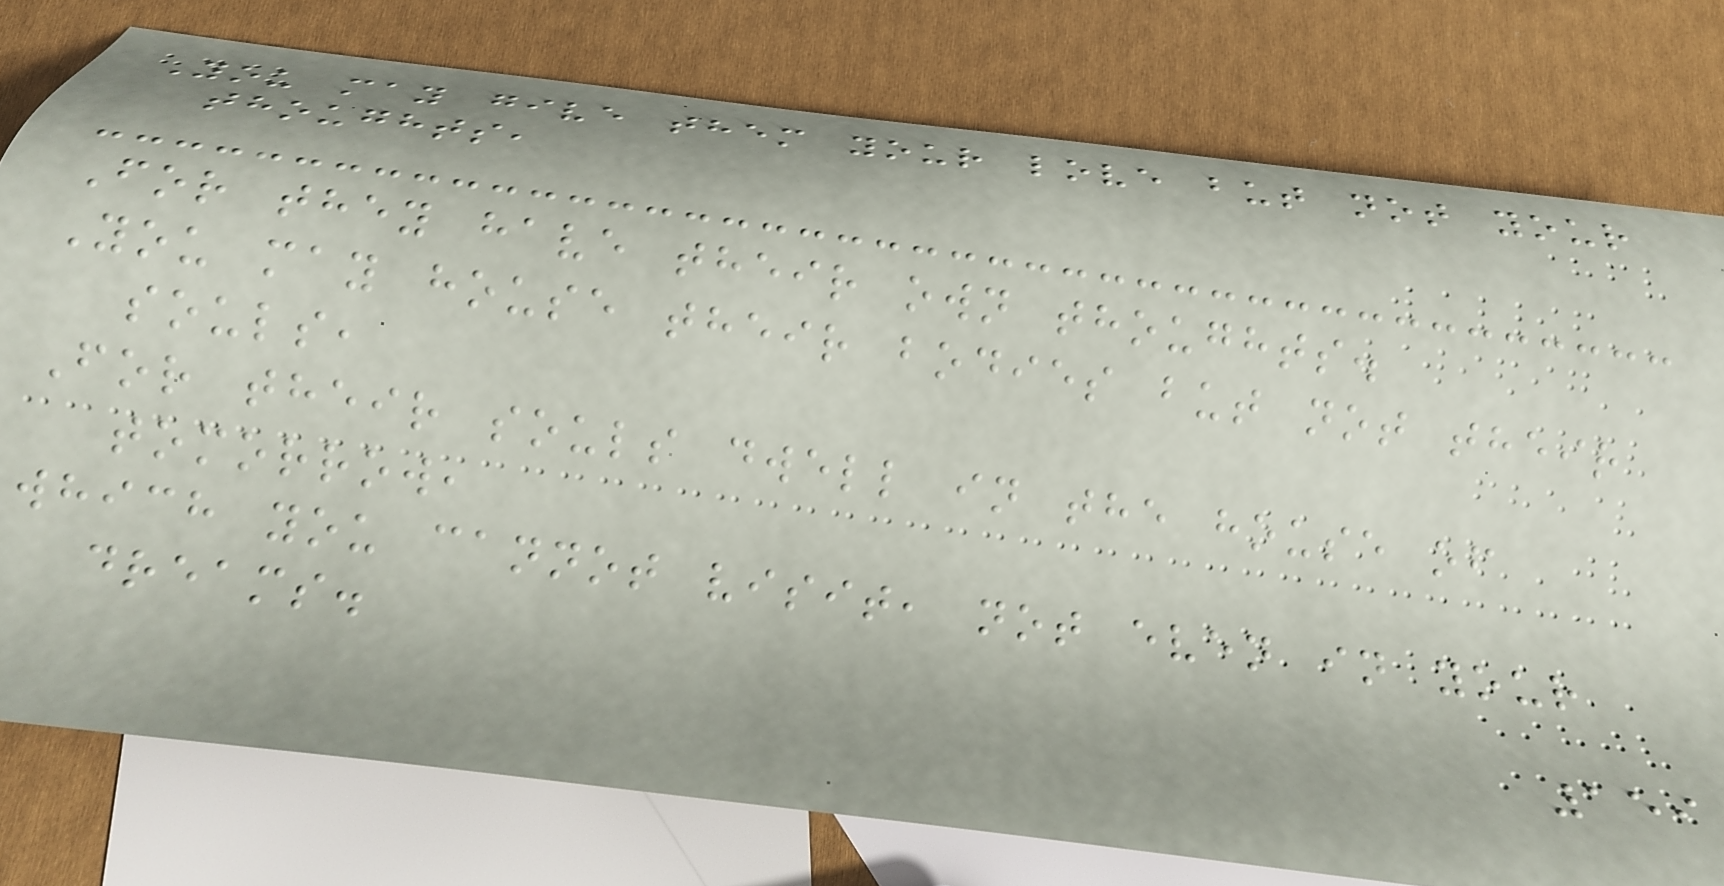You may give them your love but not your
thoughts,
For they have their own thoughts.
You may house their bodies but not their
souls,
For their souls dwell in the house of
tomorrow,
which you cannot visit, not even in your
dreams.
159
